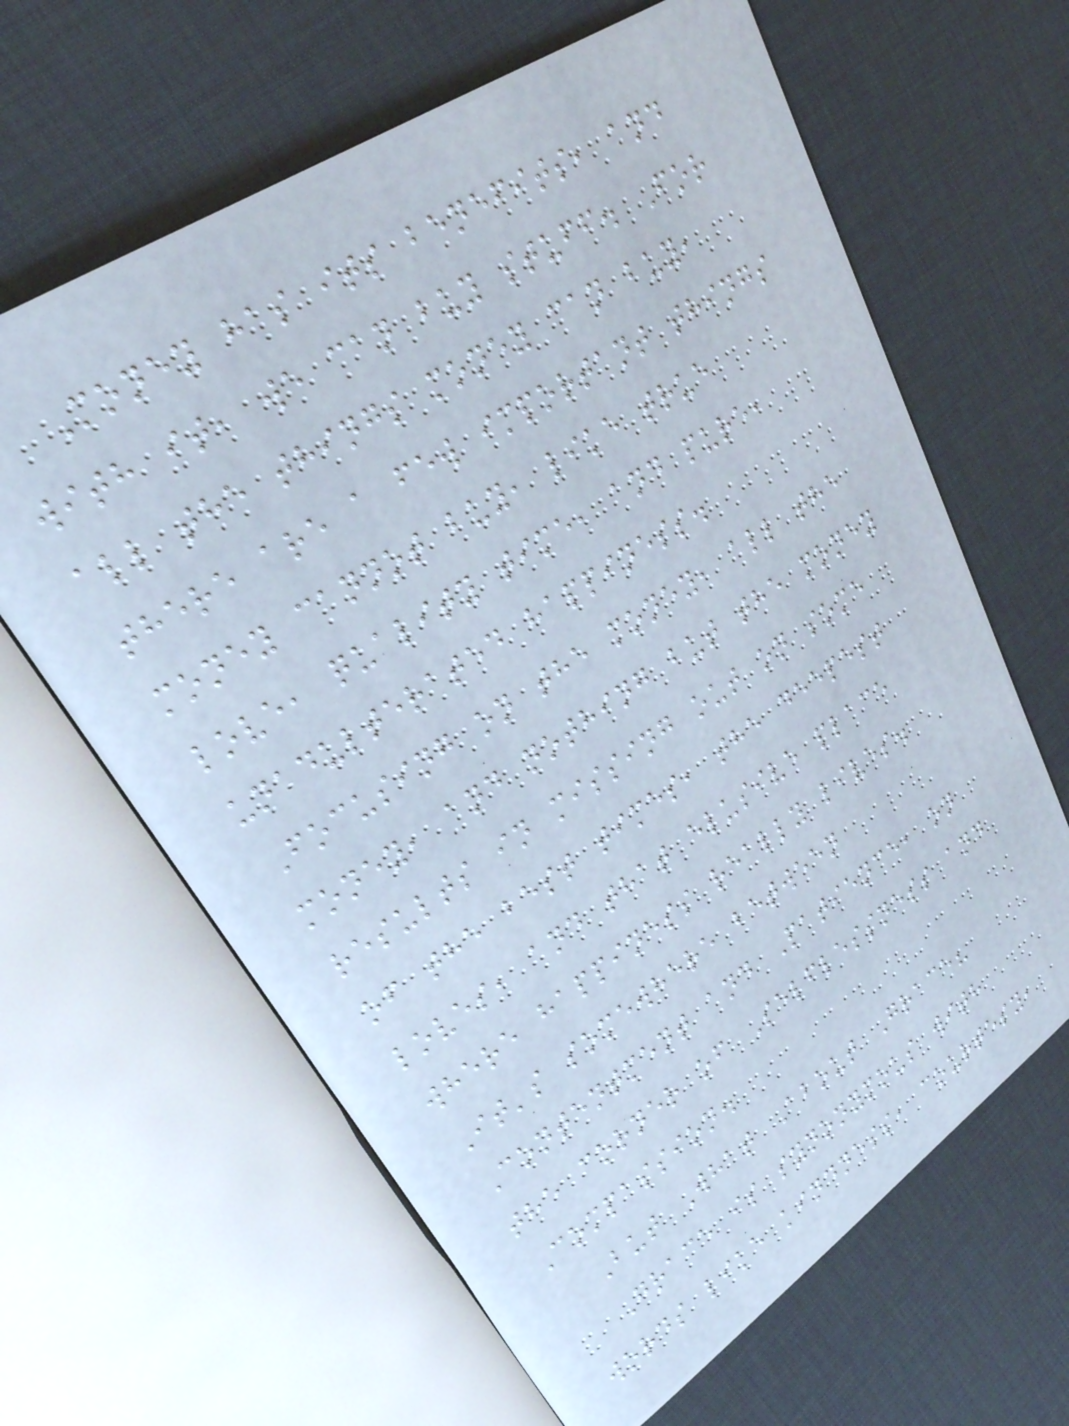Money has its benefits, and
with it, we can buy stuff. For
all the things money can buy,
there are a few important things
money cannot buy, like true
love, quality time, and pure,
unadulterated happiness.
Focusing on the money, all the
money, and nothing but the money
results in missing out on some
of the best times, the deepest
loves, and that elusive place
where happiness really lives.
It's somewhere between
Contentment and Patience, on
the corner of Selflessness and
Compassion.
But What About Grace?
Grace is synonymous with
words like kindness, courtesy,
